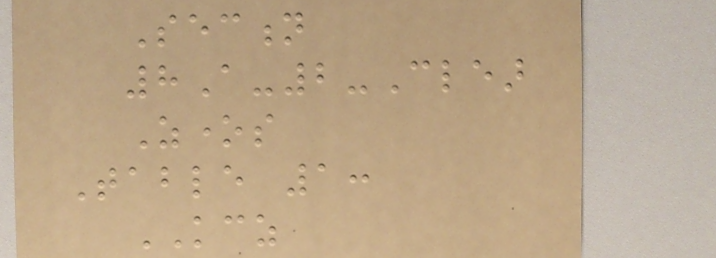Section
8A-2-Clear
Zones
Table 1:
KCZ
